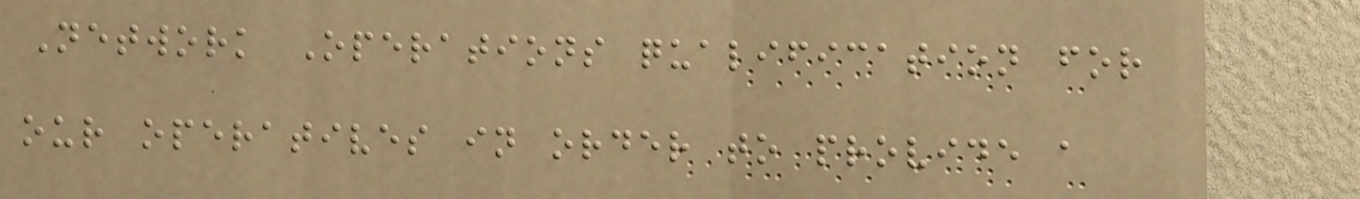Network Operations qualification for
our operatives in order to provide a
